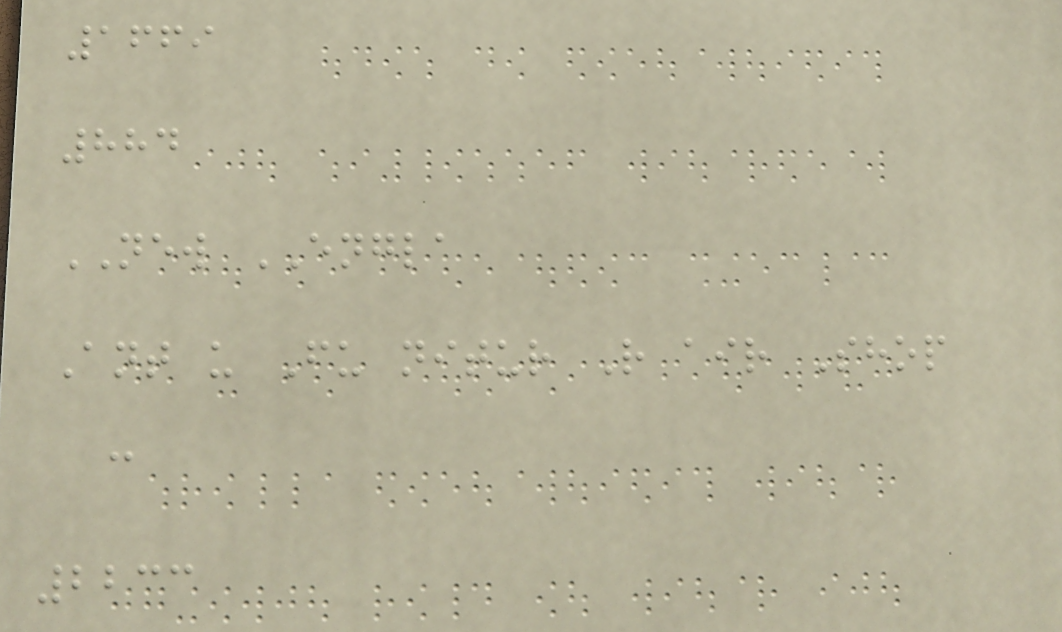1669
884
NEW ENGLA
Ant u Fu nitur R air Shop
c
2233
